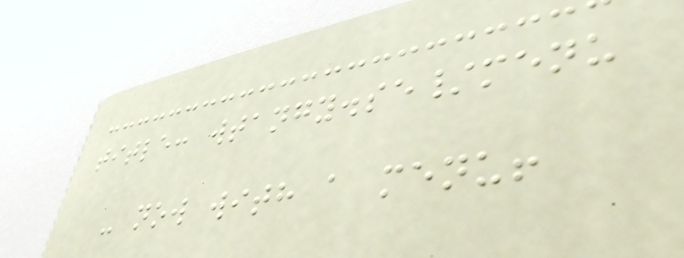title: wtangy.se/menu
- now with a menu!
